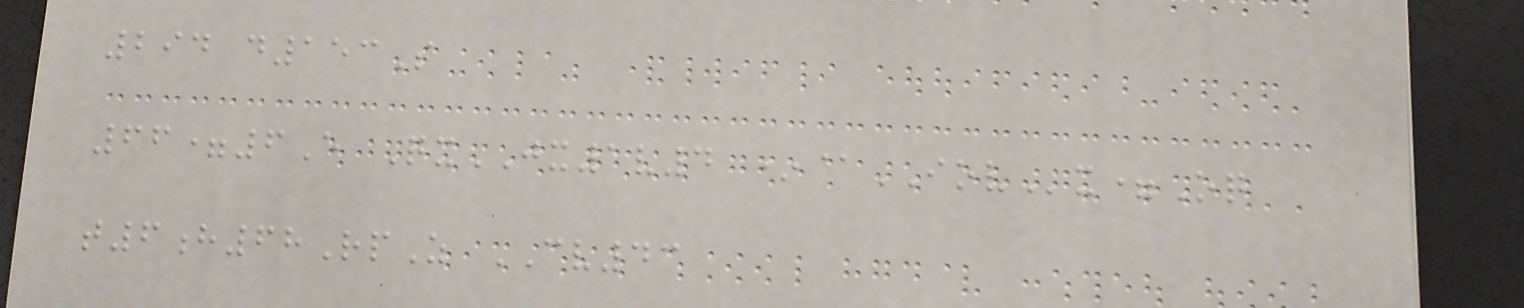294 d153S
66=6E QxJX1v4 *@IOVx=Oq
t6h68RpZ CV43
